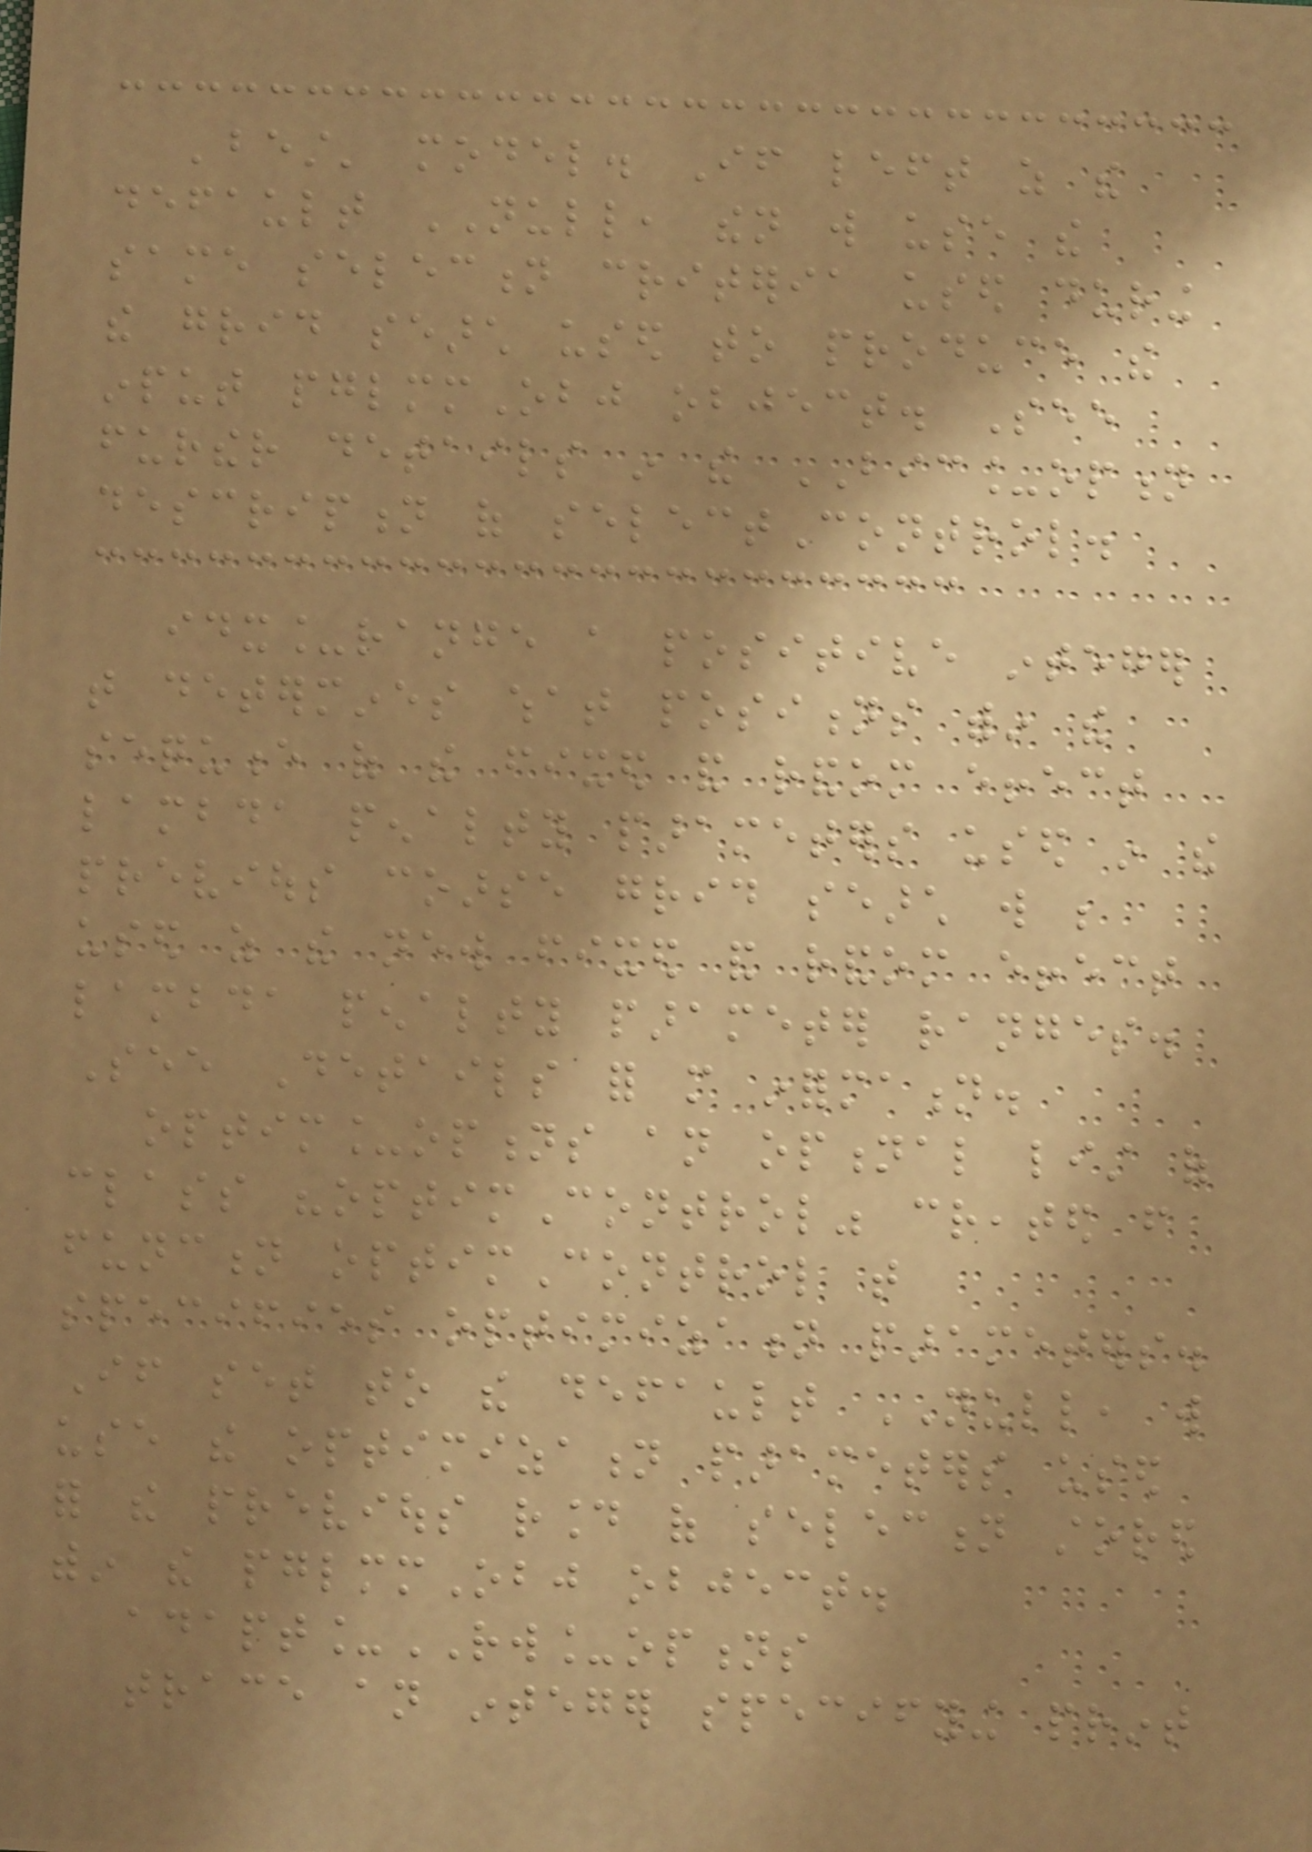'best' model. If left as the
default NULL, then will use the
same selection criteria used during
the grid search used to produce the
input pglmmObj object. See
further details in the BIC_option
description of selectControl.
idx_range a positive integer
that determines what positions within the
sequence of the fixed and random effect
lambda penalty parameters used in the
previous coarse grid search will be
used as the new fixed and random effect
lambda penalty parameter ranges.
See Details for more information.
optim_options an optional list of
class "optimControl" created from
function optimControl that
specifies optimization parameters.
If set to the default NULL, will
use the optimization parameters used
for the previous round of selection stored
within the pglmmObj object.
adapt_RW_options
trace an integer specifying print
